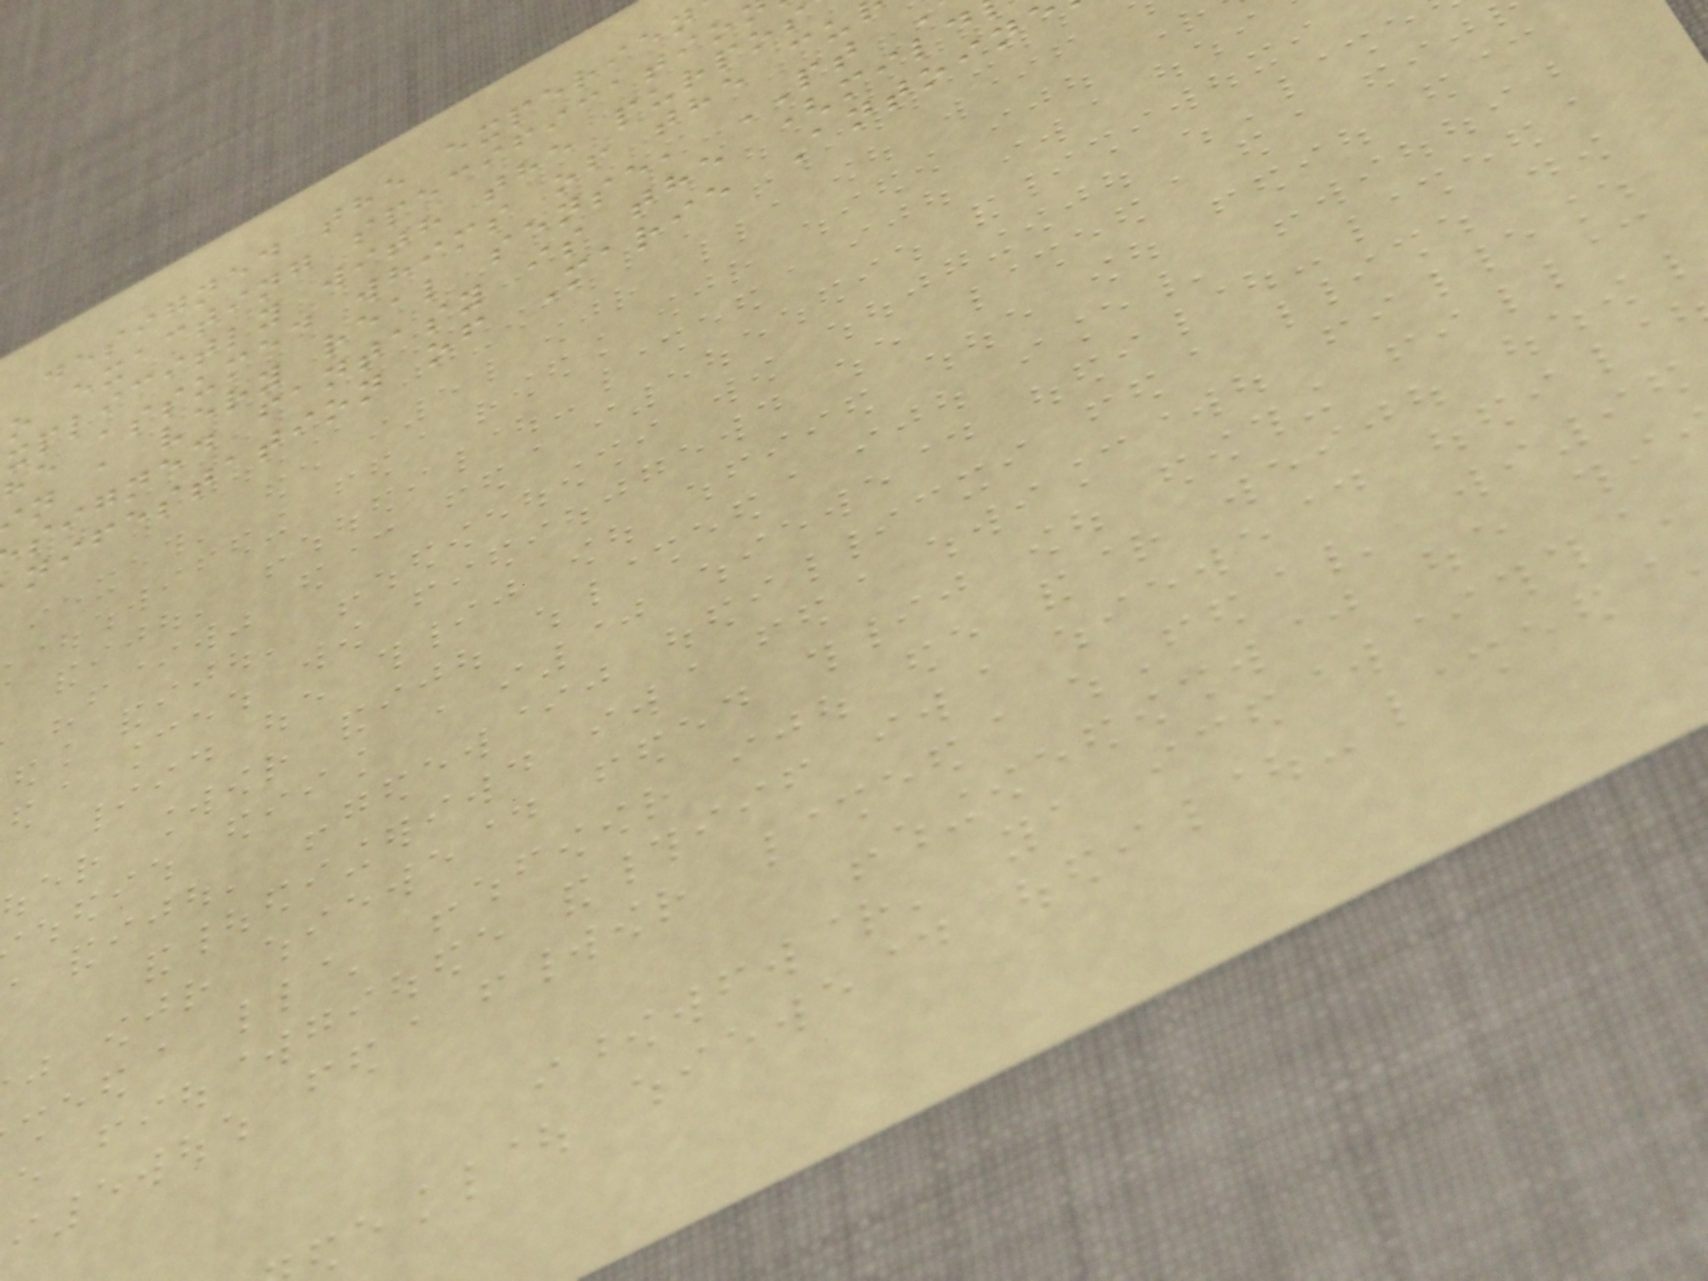designed the experien
o exacting specificatio
xplicitly with the purpos
he assumed whims of the cu
n a very real sense, PT
signed fantasy is the (mild
nifestation of Marie Antoin
